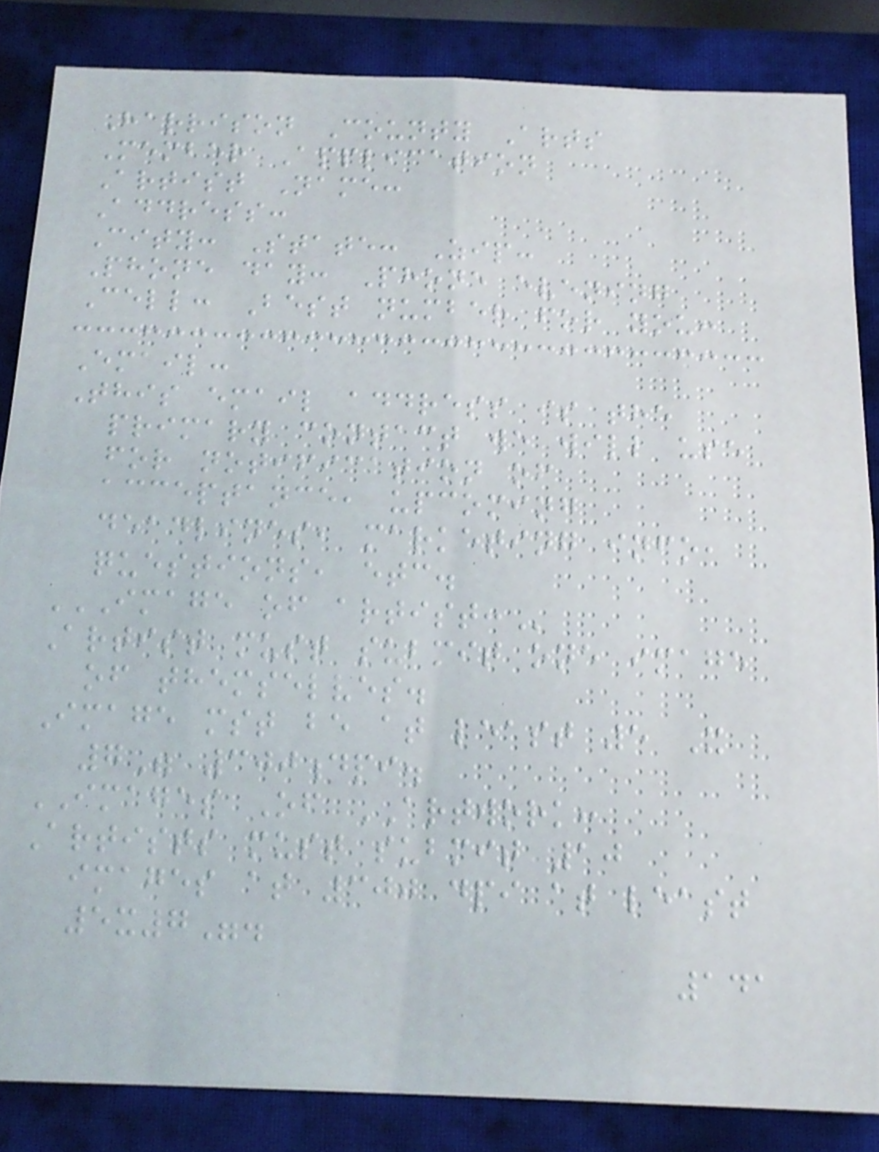Harrison County Arts
Member Application
Artist Name:
Address:
City: State: Zip:
Phone day: Phone evening
Cell: Best number for you:
Email:
This email address is the
primary contact we will use
for notification of
acceptance, upcoming
deadlines, marketing info,
questions, etc.
IMAGE OF ARTIST:
Artist must submit one image
of themselves.
Image mst be at least 5 X
7" 300dpi.
IMAGES Of ARTWORK:
Artists must submit 10
images at 300 dpi at least
5x7".
141
